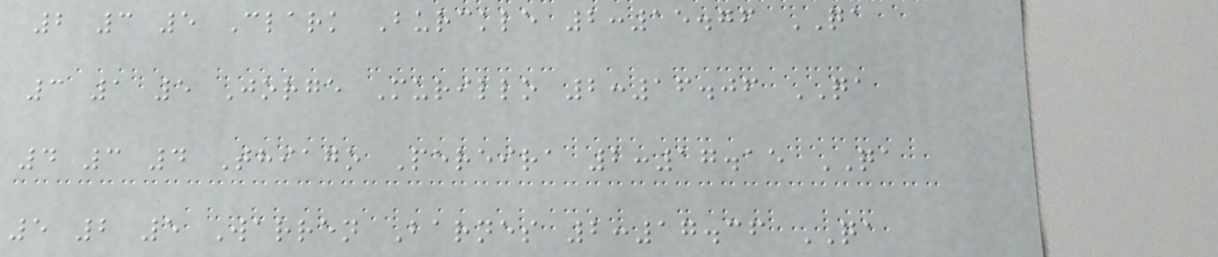2 3 5 Clark Burckle 2:15.76 QA
3 1 5 Jorge Murillo 2:16.06 QA
4 3 4 Thiago Pereira 2:17.15 QA
5 2 5 Warren Barnes 2:17.36 QA
